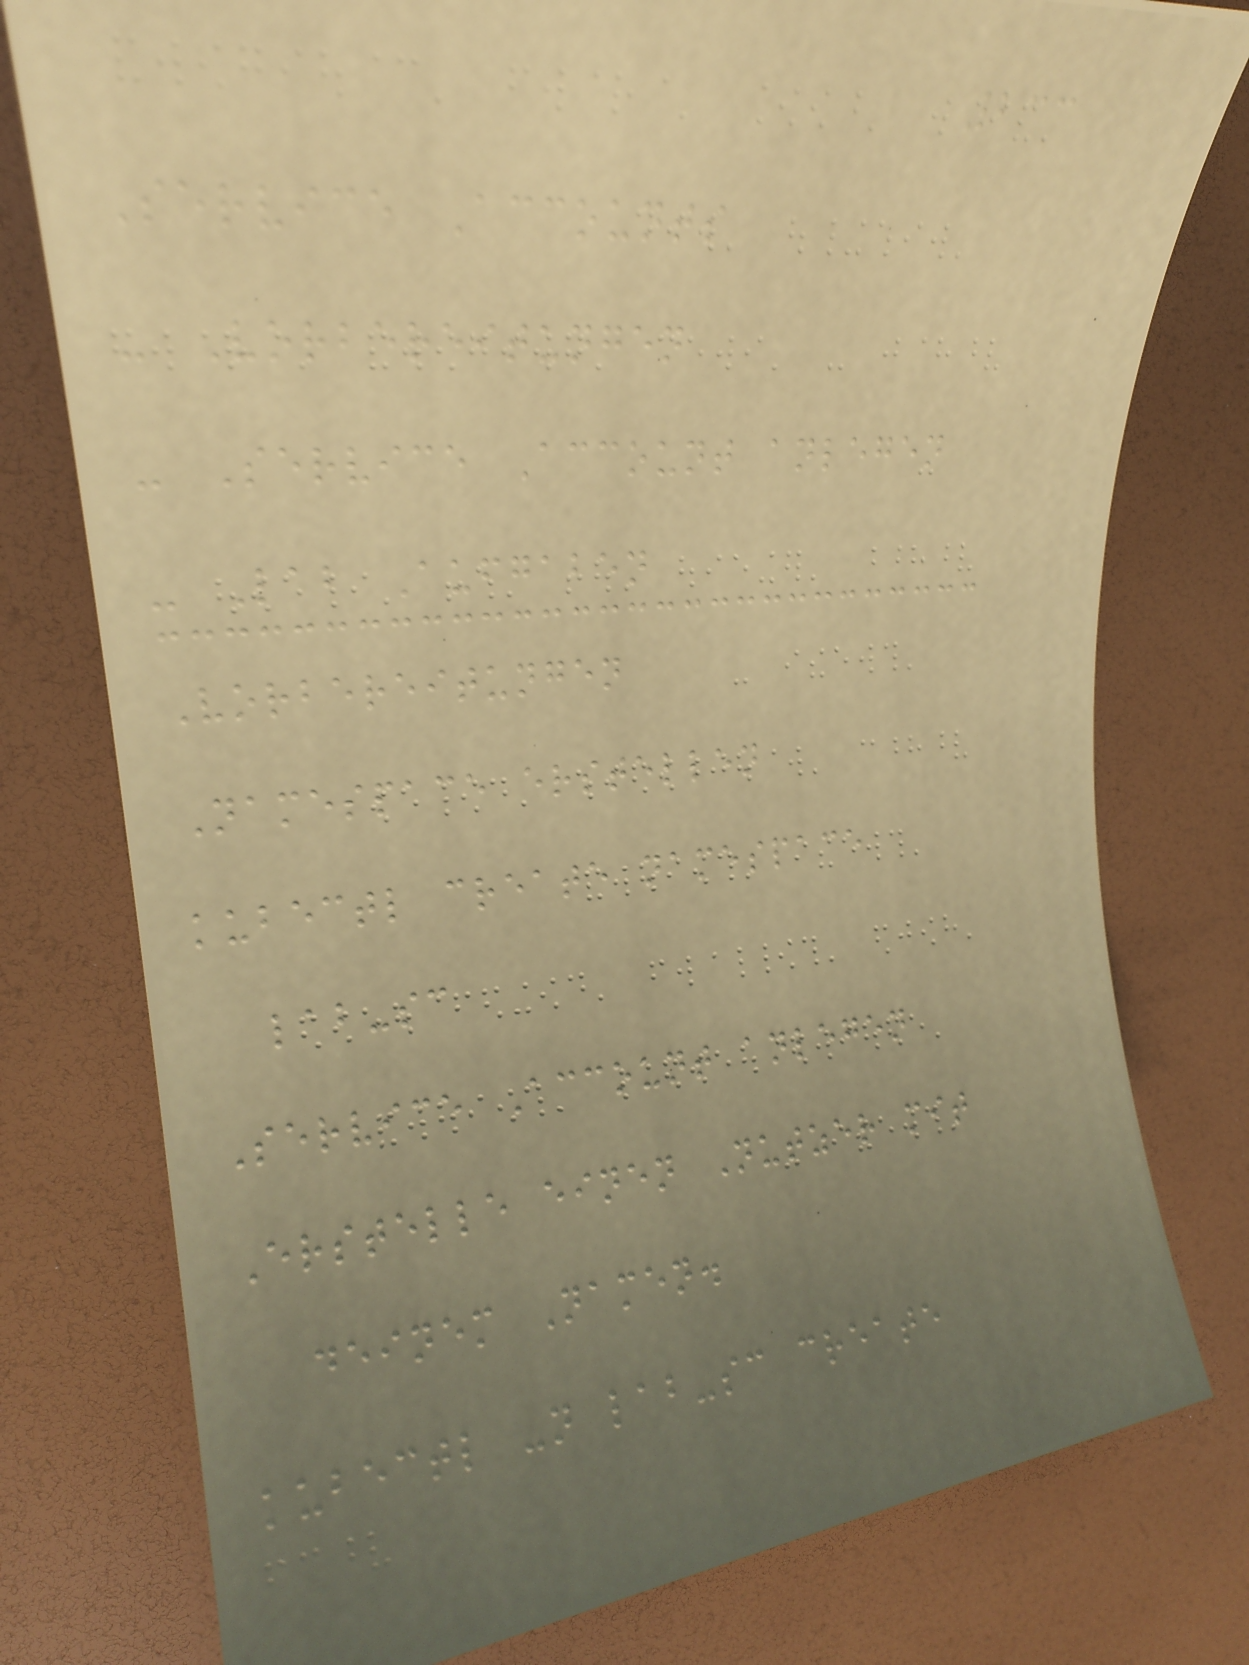233
Service Accounts
- Vorbereitungen
- Service Account anlegen
- Lab Aufgaben
Vorbereitungen
Namespace erstellen
kubectl create namespace
lab-sc
Service Account anlegen
Erstelle einen Nutzer mit
deinem Namen.
kubectl -n lab-sc create
